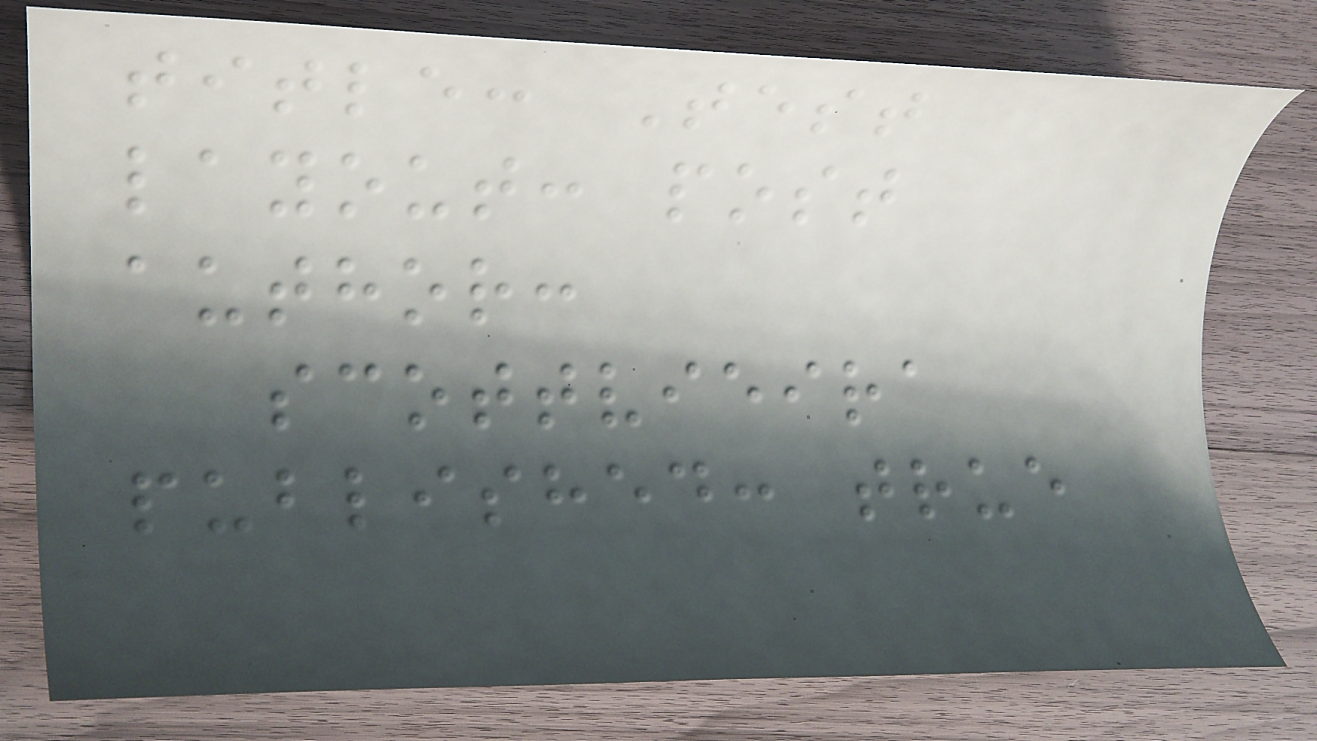title: Test
layout: post
author:
scottvieira
published: true
